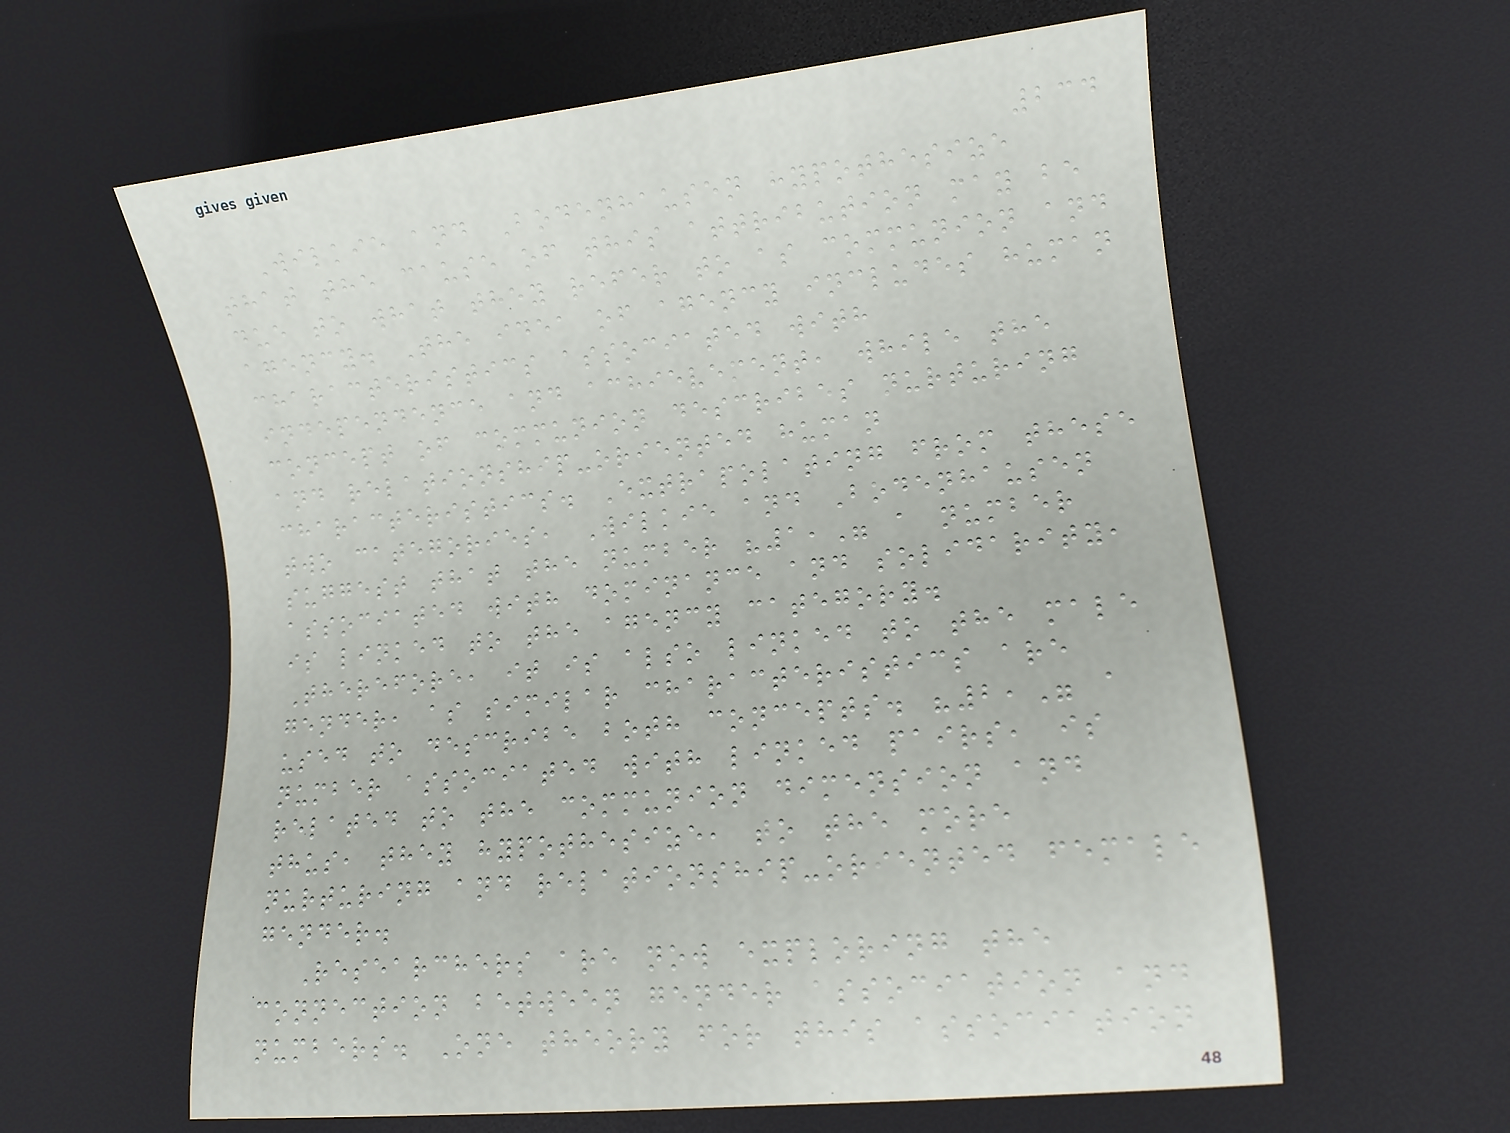234
Wilkie and Bodenhausen hypothesize
that the cause of this attribution may be
due to what they refer to as communion and
agency. The idea of agency includes human
characteristics associated with
independence and achievement, while the
concept of communion describes nurturing
and relationship-oriented human
characteristics. Extrapolating from these
two categories, Wilkie and Bodenhausen
suggest that the number "1," a number
associated with dominance and solidarity,
is linked to the agency category.
Therefore, it is also linked to the male
gender, as similar characteristics are
used to describe both concepts. "2," a
number associated with linked pairs, is
related to the communion dimension and
thus, they hypothesize, to the more
nurturing and relationship-oriented female
gender.
Researchers are now exploring the
connection between gender association and
numbers. One theory for this association
